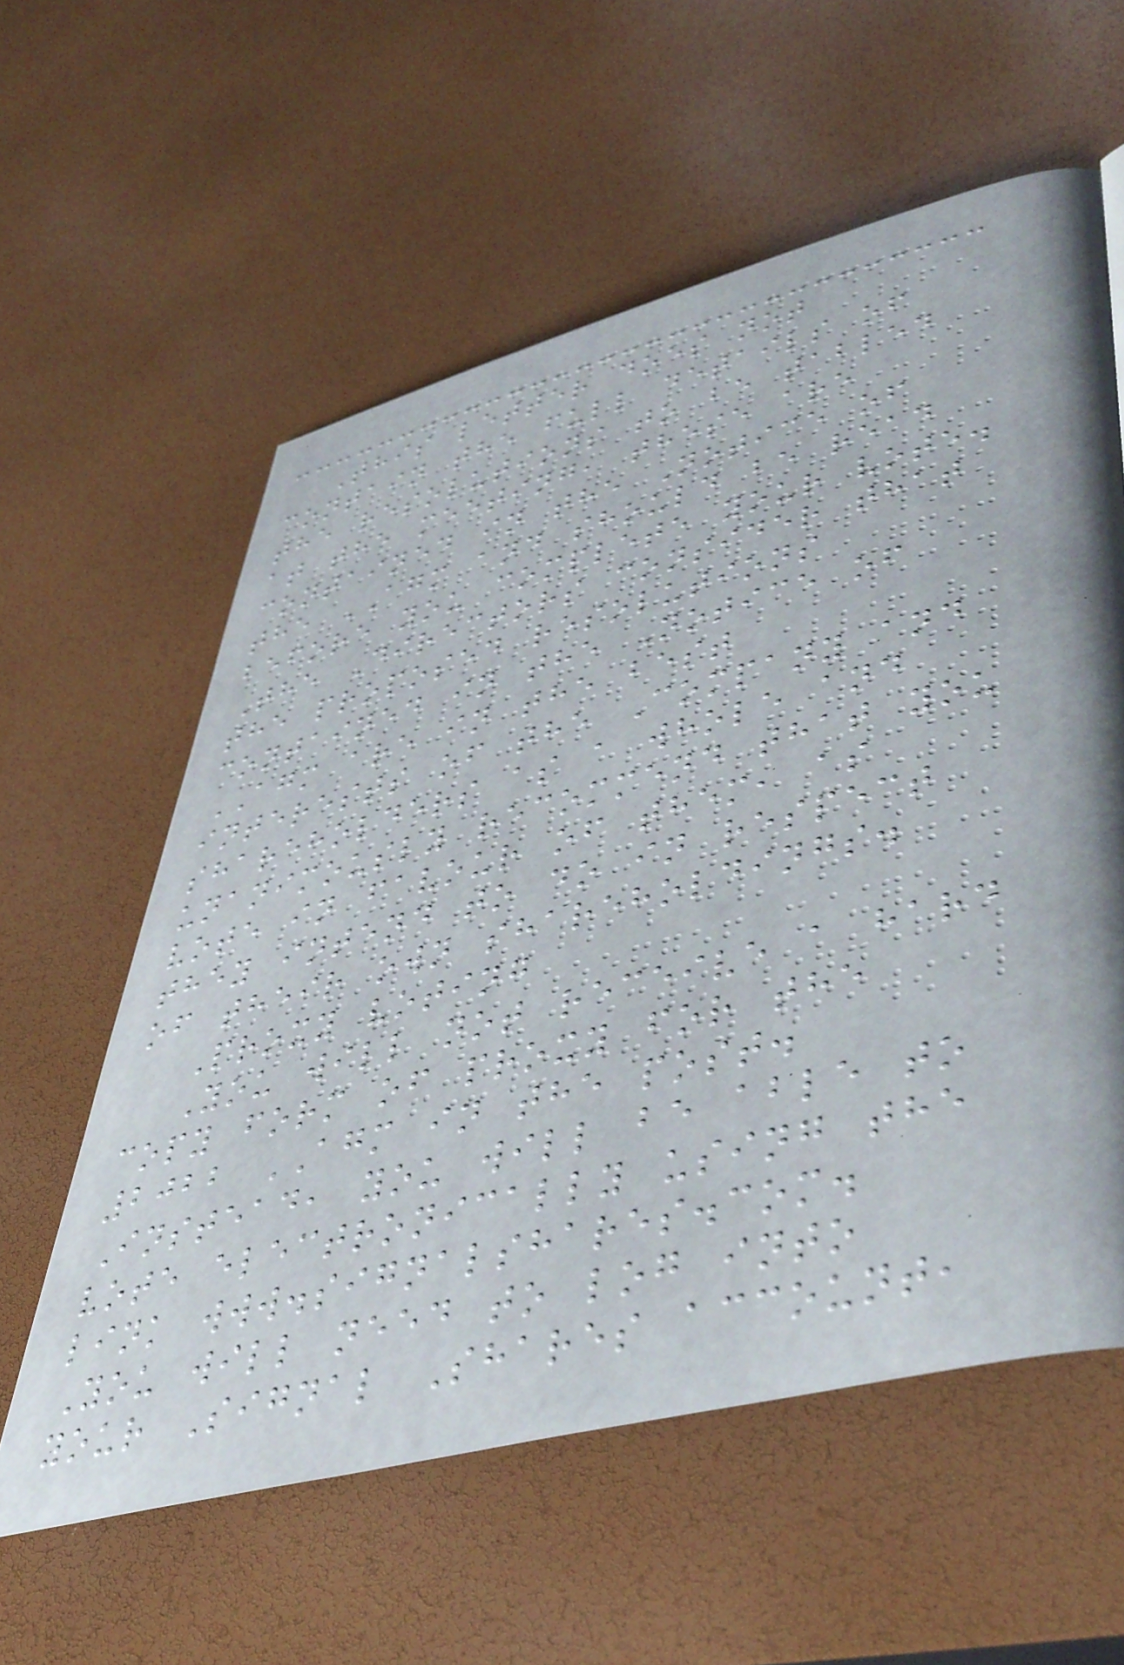This letter does not
contain the full details of
the resolutions to be tabled
at the meeting, these are
contained in the Notice of
the AGM and should be read
before you complete your vote.
The Directors consider that
the proposed resolutions
contained in the Notice of
AGM are in the best
interests of the Company and
shareholders as a whole and
unanimously recommend that you
vote in favour of them, as
they intend to do in respect
of their own shareholdings.
Proxy voting
You will not receive a hard
copy form of proxy for the
2022 AGM in the post.
Instead, you will be able to
vote electronically using the
link www.signalshares.com.
You will need to log into
your Signal Shares account,
